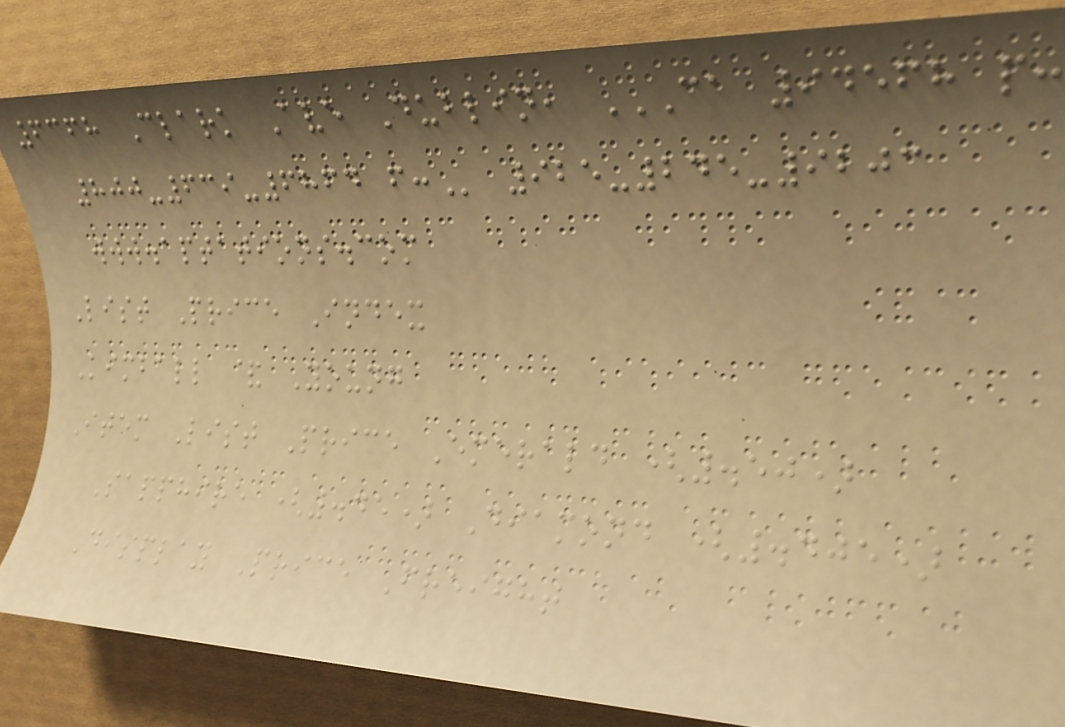6368 Clark Ave Dublin, CA 94568 P:
800-639-6864 F: 925-245-9203
www.aptations.com
List Price Index
Kimball & Young
Item List Price Emerald (.50)
Sapphire (.45) Diamond (.405)
Display Price Freight
